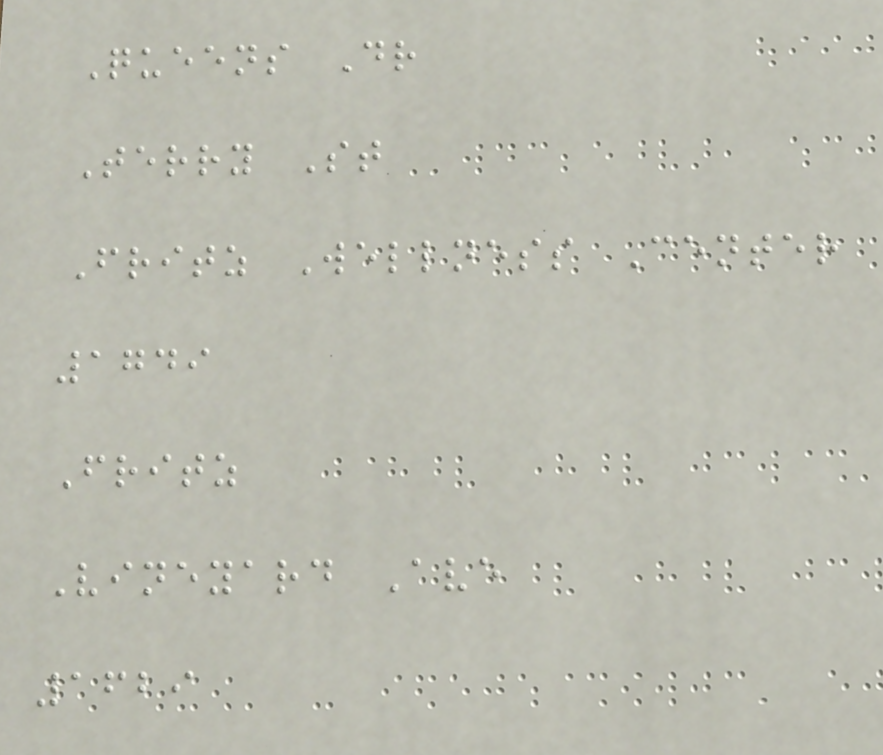Queens Dr
Terry St
Fritz Wellness Center
1749
Fritz
Vineyard Ave
1629
